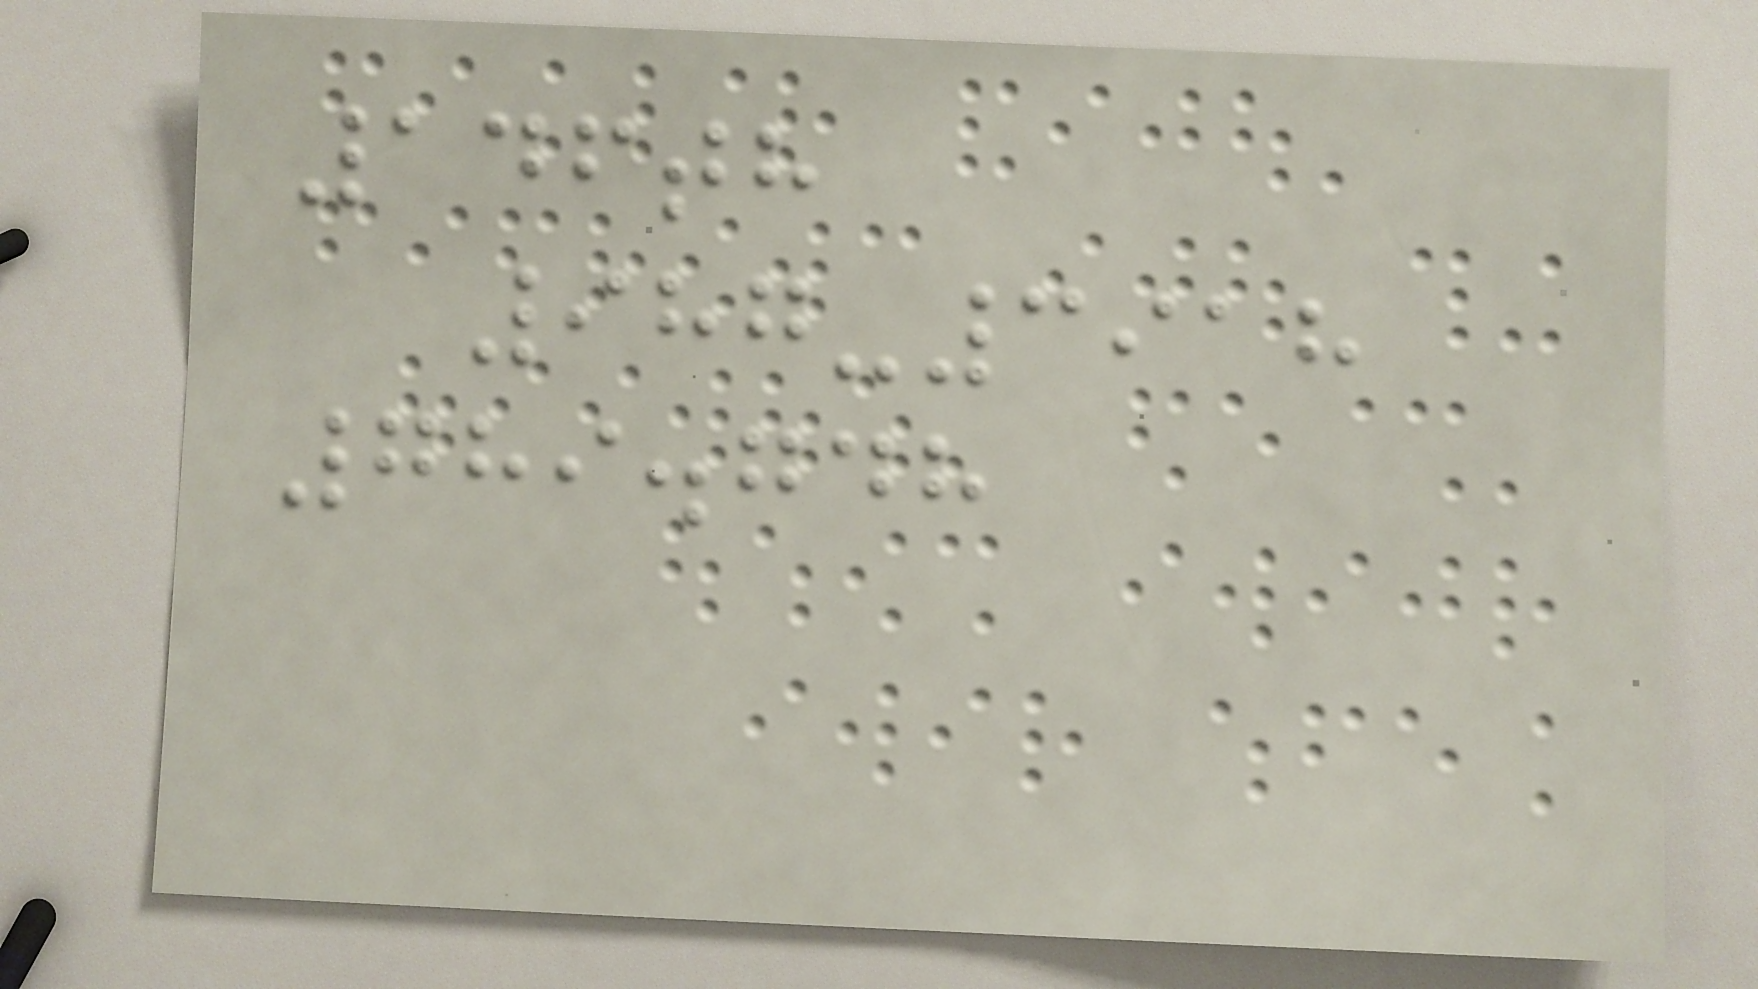146th
987-3918
789.748
